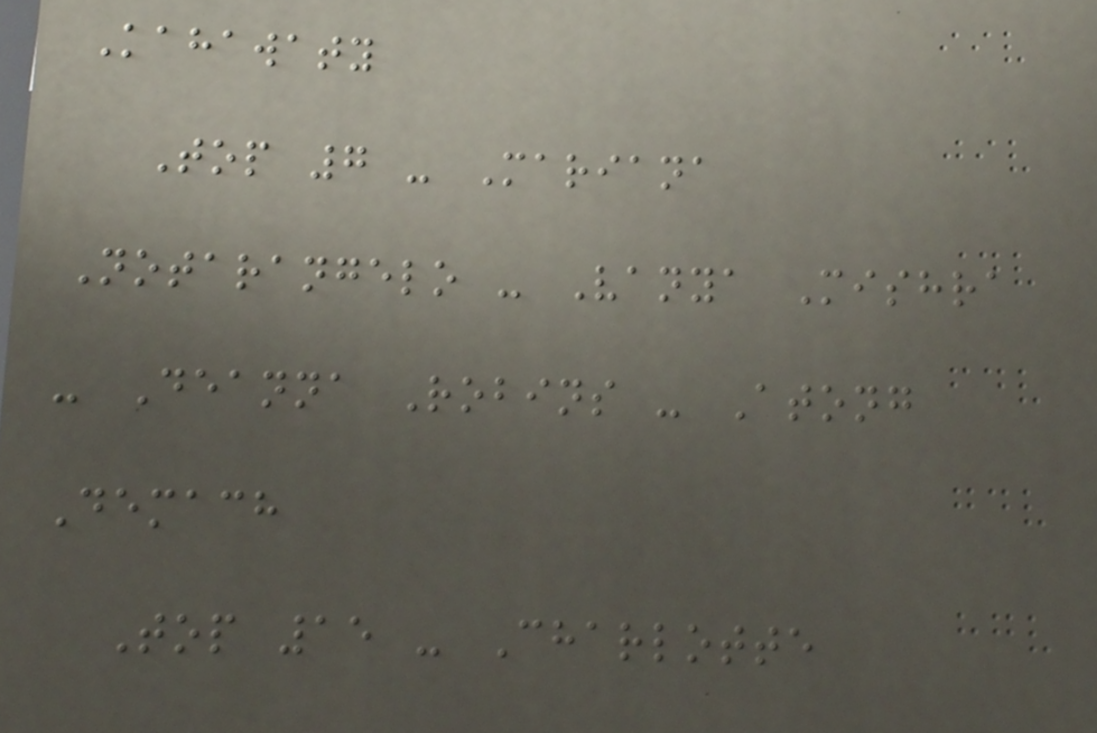Kahawaty
Top 7 - Mariana
Notarangelo - Vanya Mishra
- Deanna Robins - Atong
Demach
Top 15 - Charlotte
